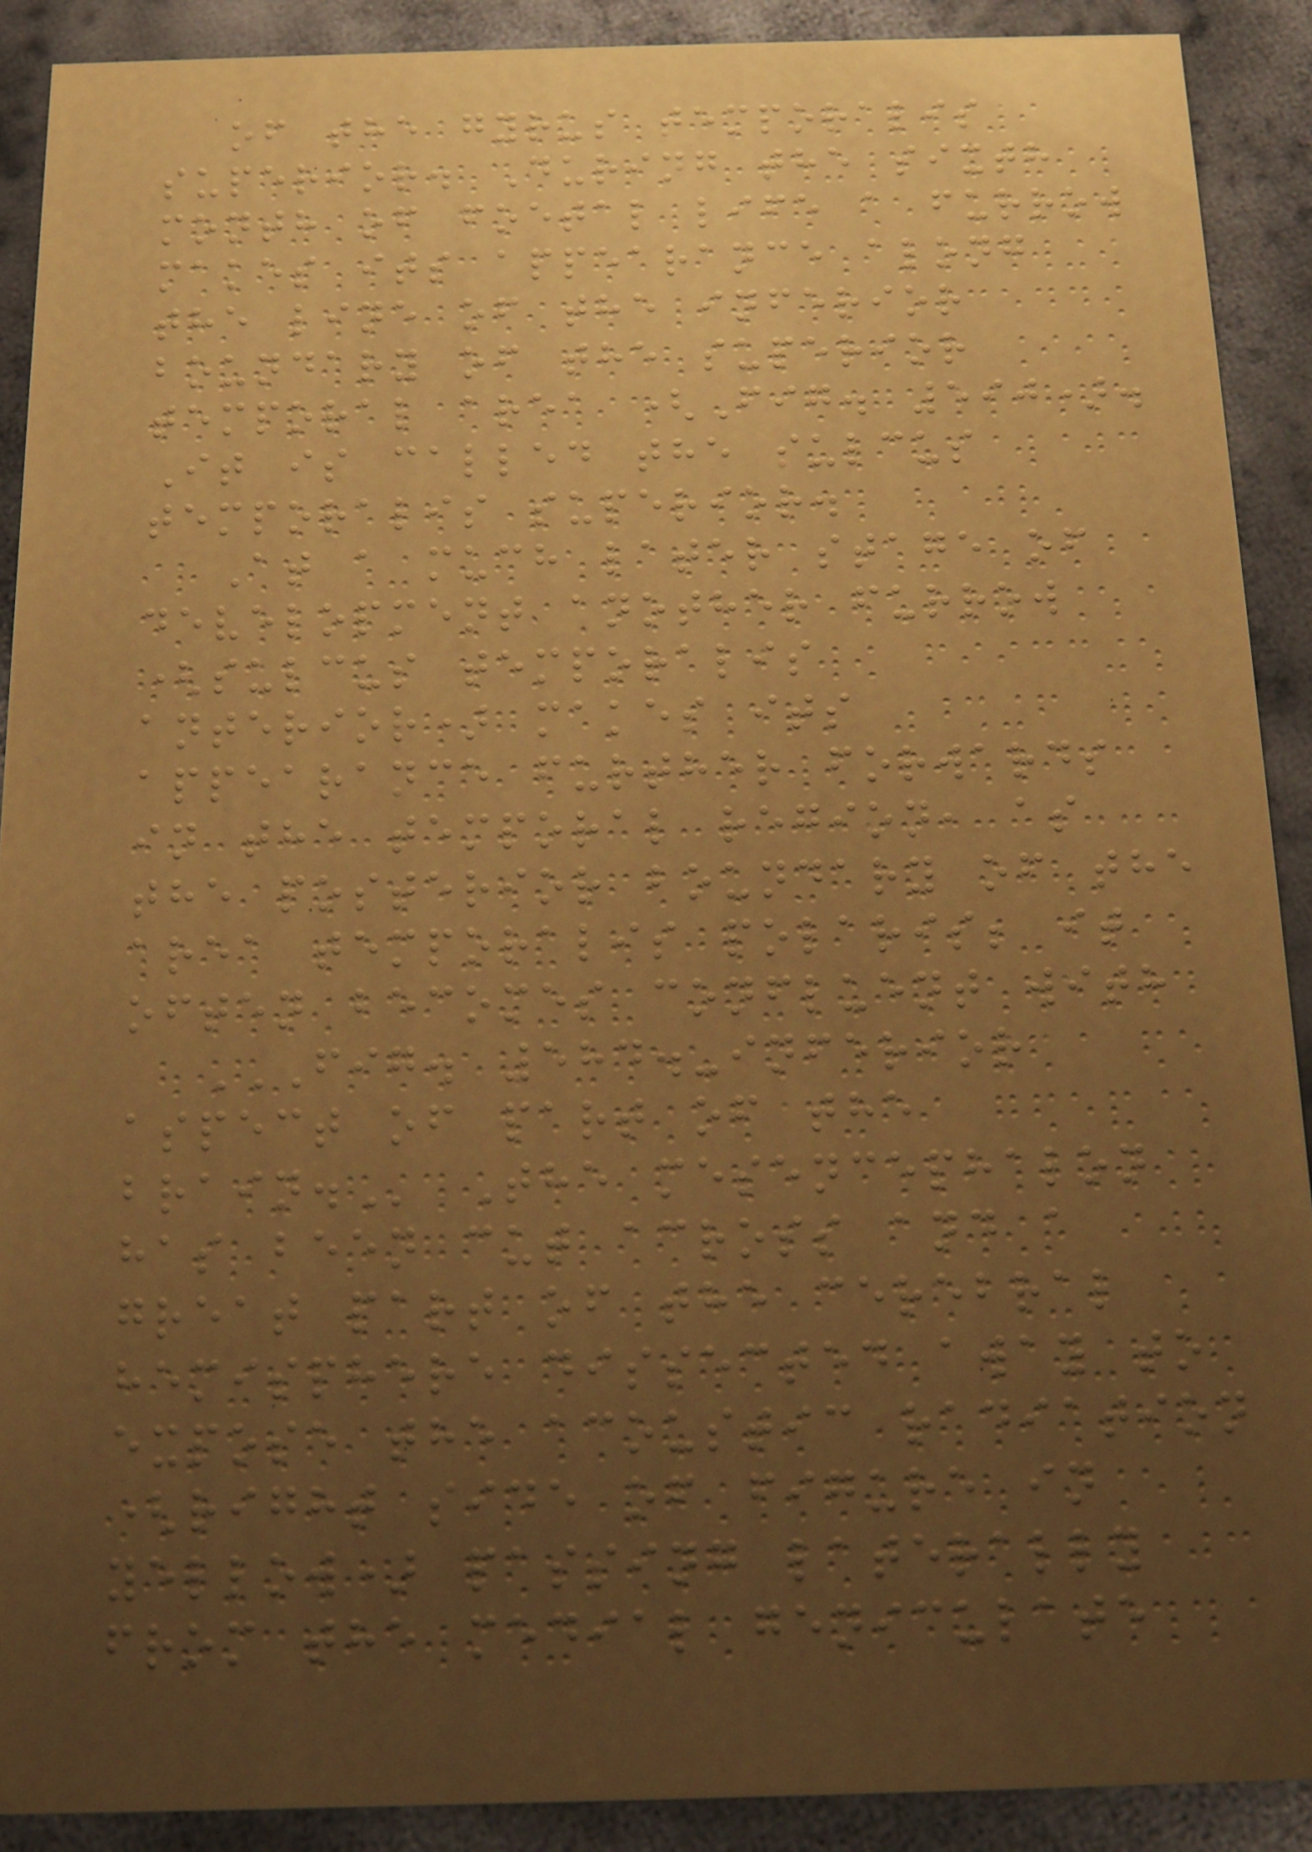of the gyrus temporalis
superior. During the sixth
month of foetal life a furrow
makes its appearance along
the line of the inferior
boundary of the superior
temporal area (Fig. 590).
It is called the sulcus
temporalis superior.
At a much later stage of
development another furrow
(sulcus temporalis
anterior) makes its
appearance further forwards
in the temporal region, as
the posterior boundary of the
area temporalis polaris; it
often becomes confluent with
FIG. 584.-INFERIOR
ASPECT OF PART OF THE
BRAIN. The mesencephalon
has been cut across and a
great part of the cerebral
hemisphere dissected away to
expose the acoustic radiation
(right side of figure in
yellow) passing laterally
from the medial geniculate
